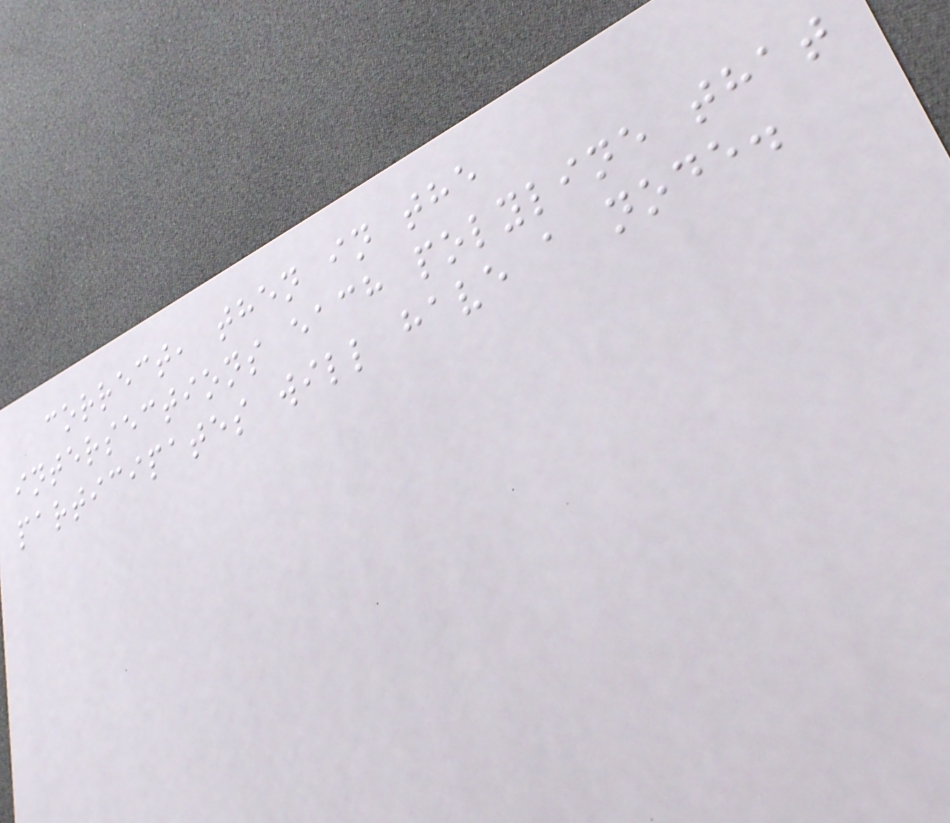correct, then in the
intersections each polyline that
participates will have a node.
